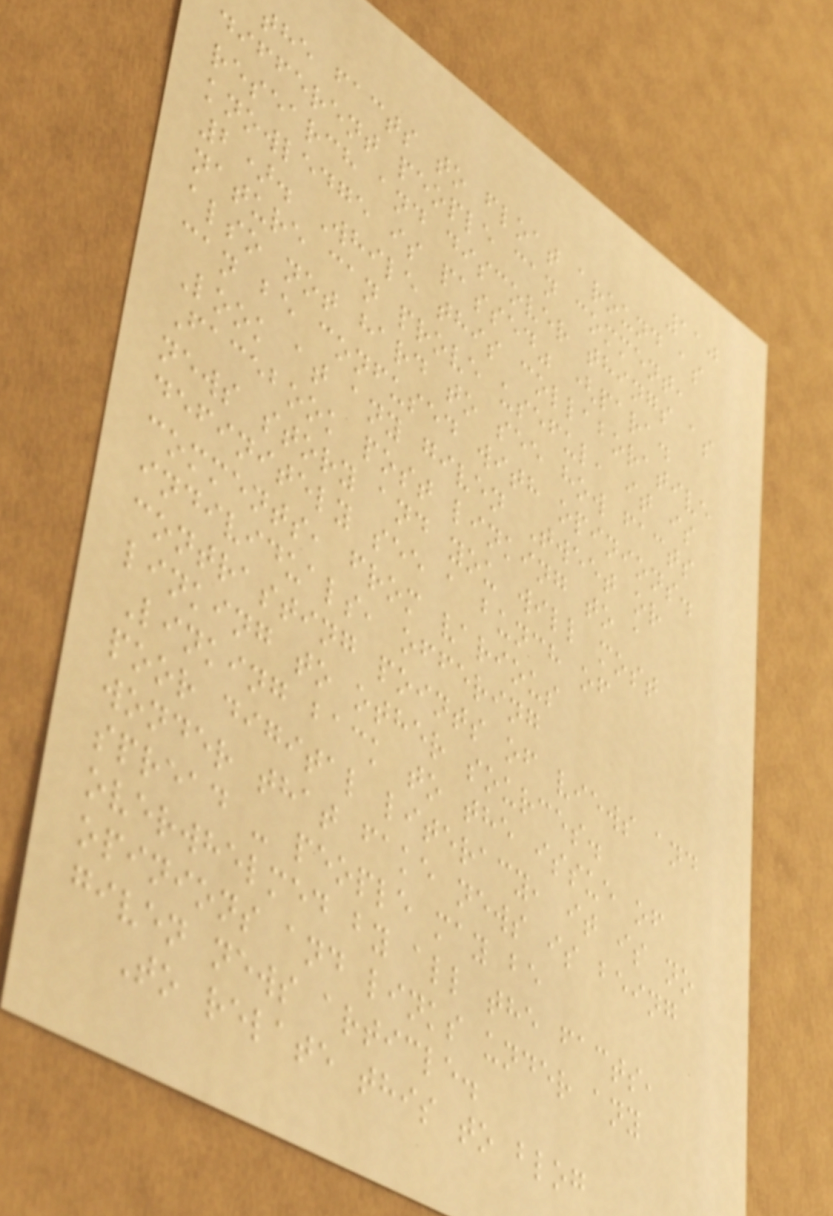110
the facts to float around as
different people can comment,
research and discover things as
knowledge is passed" (para.
2). While this collaborative
nature can prove useful, it is
also not hard to see how facts
can be confused with opinions.
Look at any given Tweet or
Facebook post linking to a
news story and you will most
definitely see a bunch of
comments, from various
individuals, offering
contrasting points of views and
linking to other sources.
Linking back to the issue of
poor digital literacy, it is no
wonder that fake news is being
spread - people may be
overwhelmed by all the facts,
opinions and links under any
given news article.
To relate this to blog
